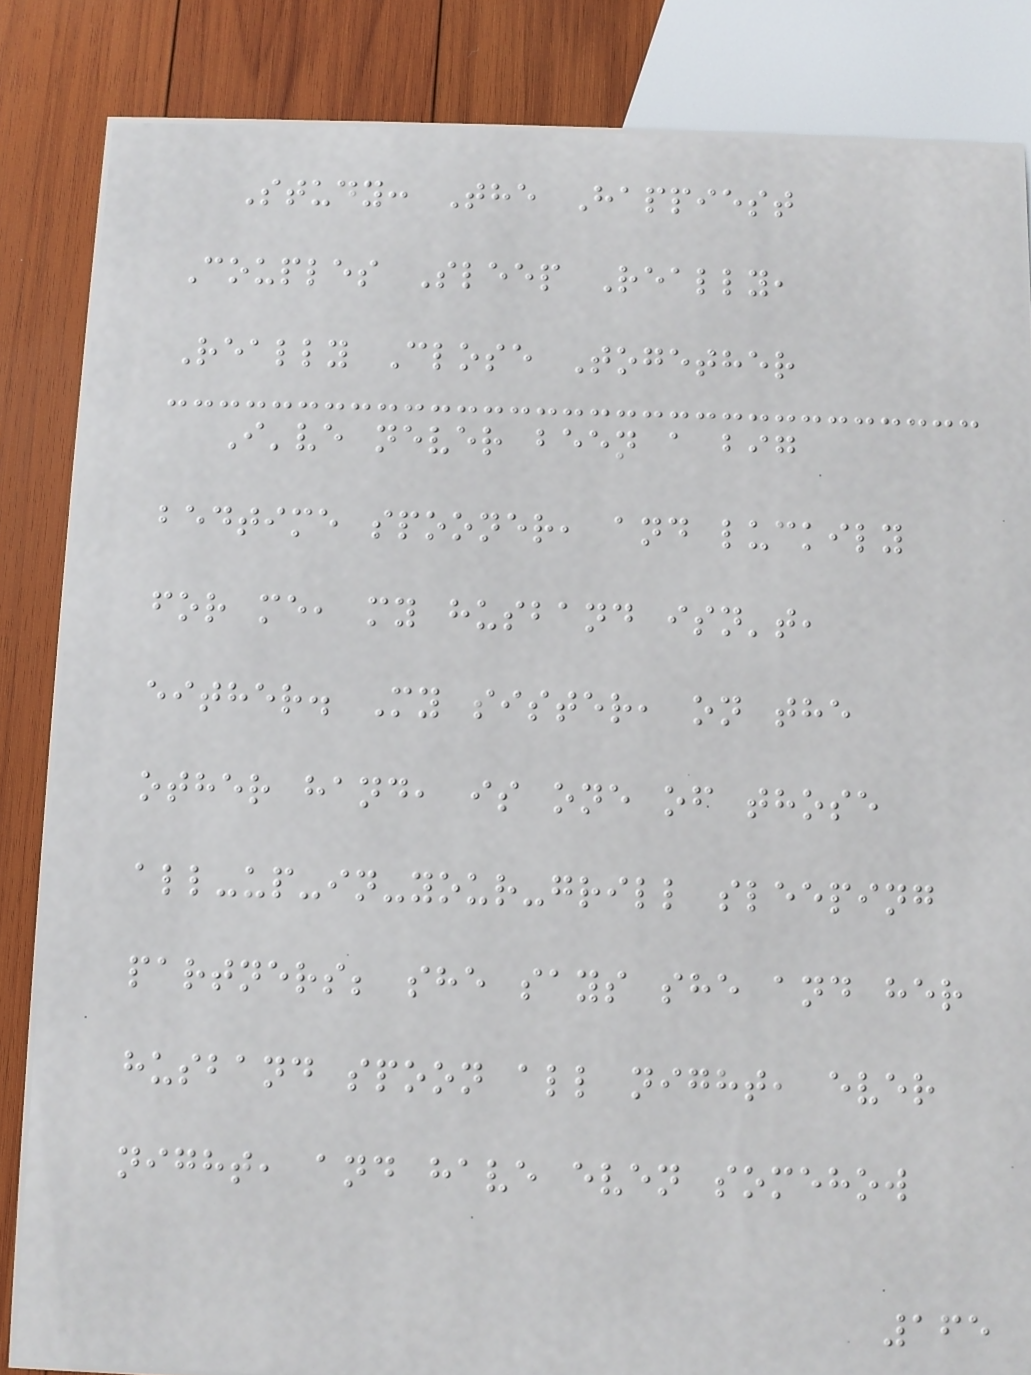Study: The Happiest
Couples Sleep Really,
Really Close Together
I've never been a big
bedtime spooner, and luckily
for me, my husband isn't,
either. My sister, on the
other hand, is one of those
all-up-in-your-grill sleeping
partners; she says she and her
husband spoon all night, ever
night, and have even somehow
165
